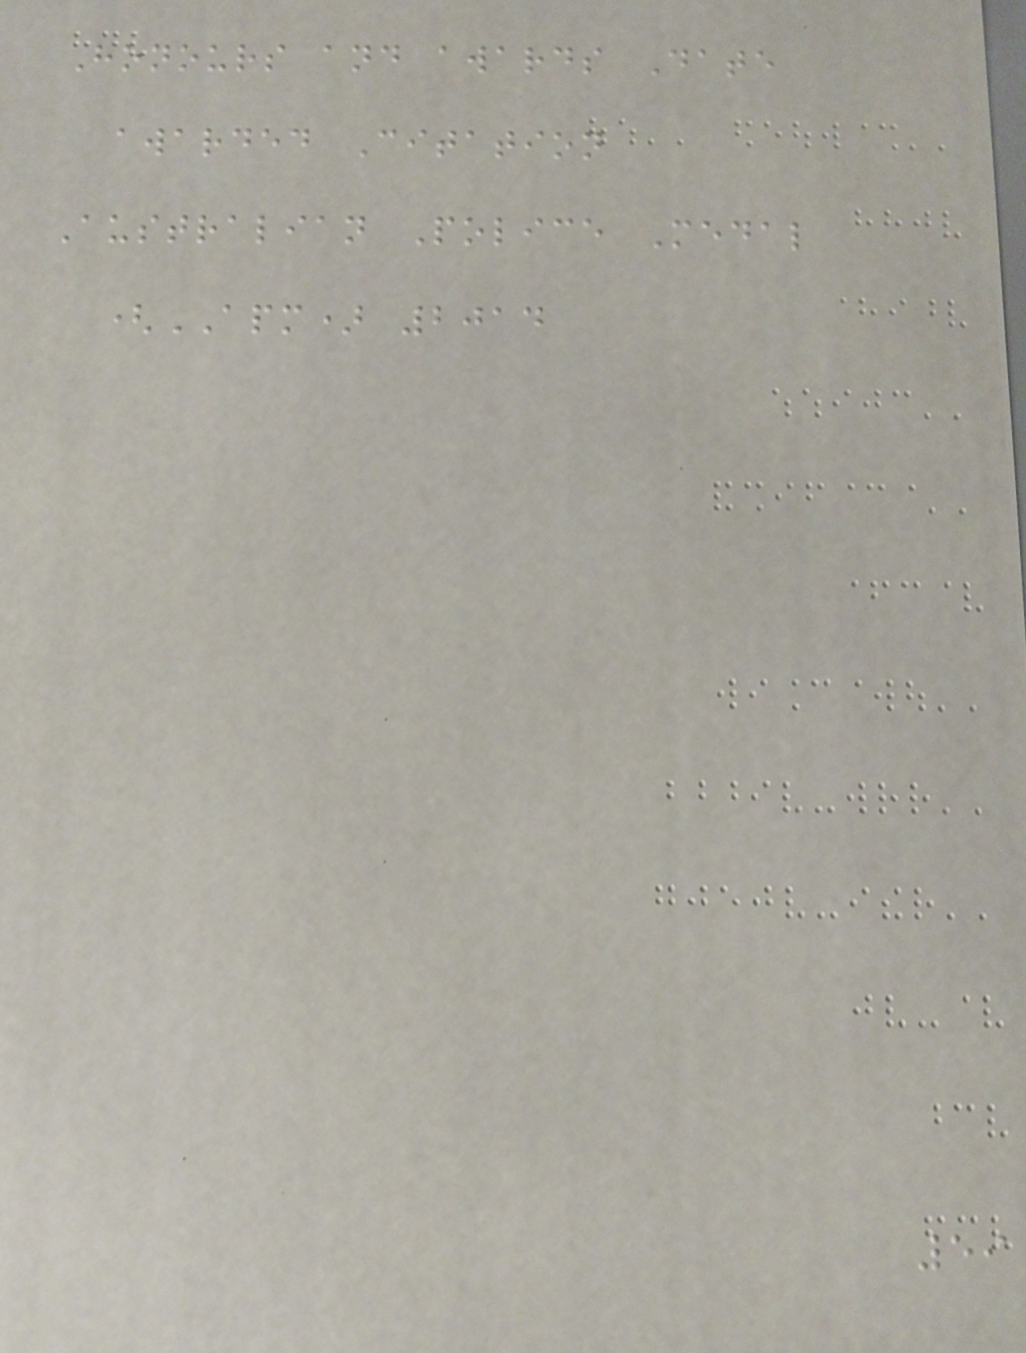Honours and awards Date
awarded Citation
Australian Police Medal
(APM) 2014
59
